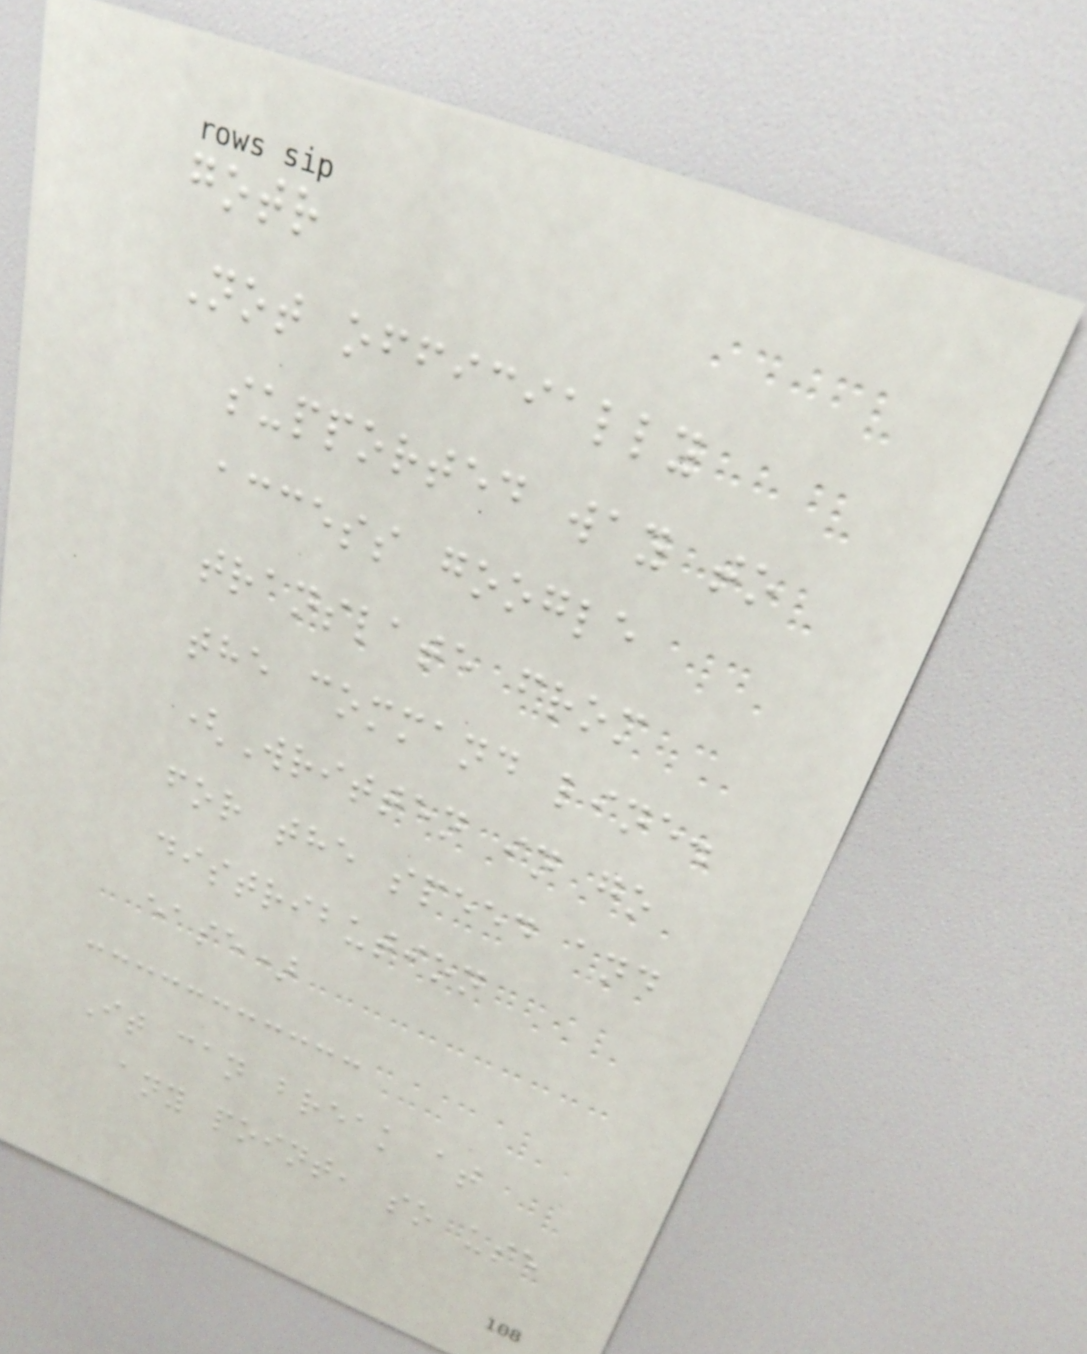gotr
Not officially
supported way to
access google
translate from
the command line.
(Written in go
for the speed and
distribution
ease)
It can break at
any point, so use
